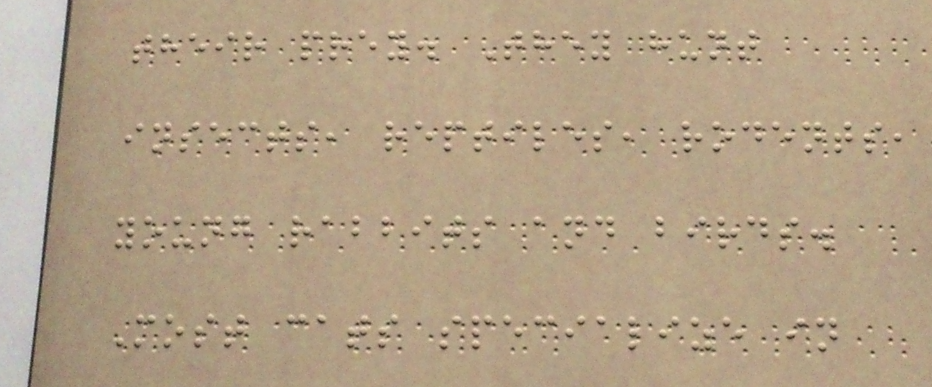their prey. They hunt
insects, reptiles, rodents,
young rabbits and birds.
Most cats specialize in
